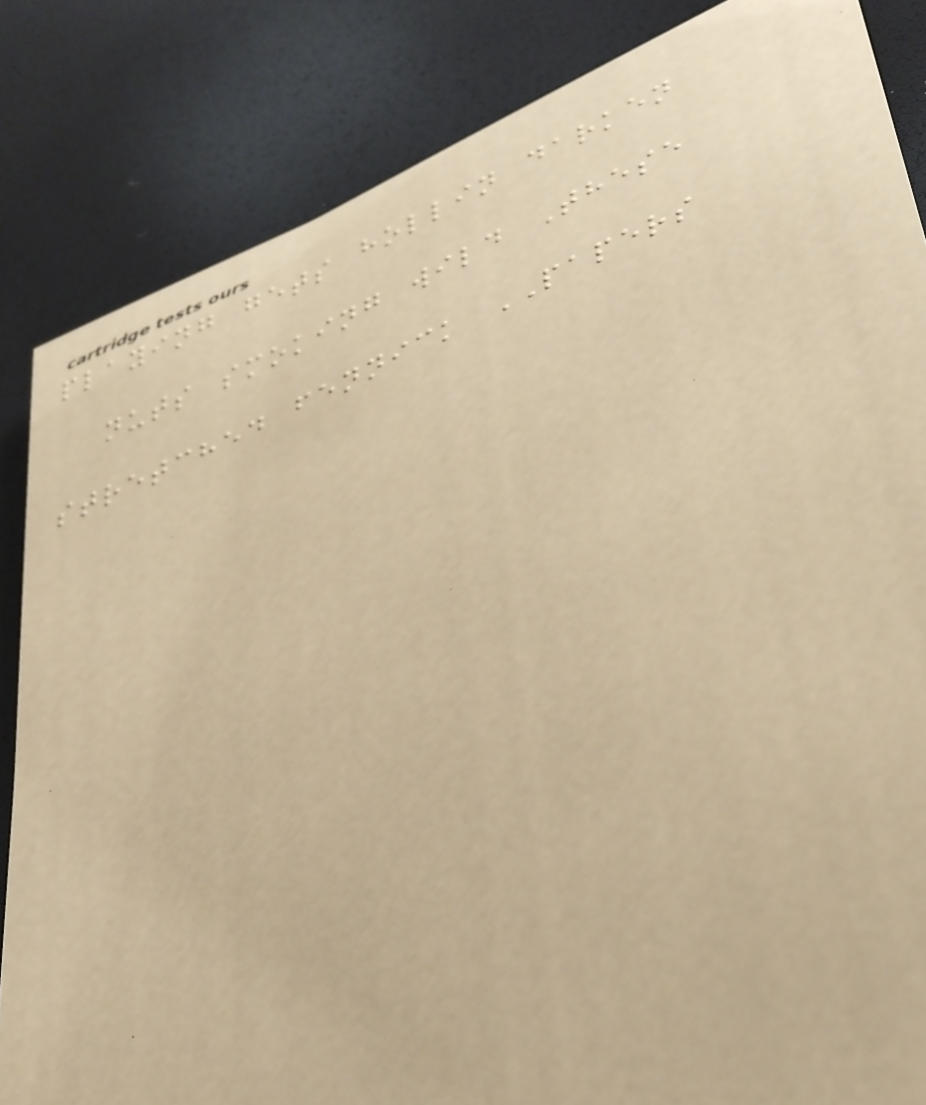playing gets hollin darken
nuts smoking wild These
stretched fennick PAPERS
